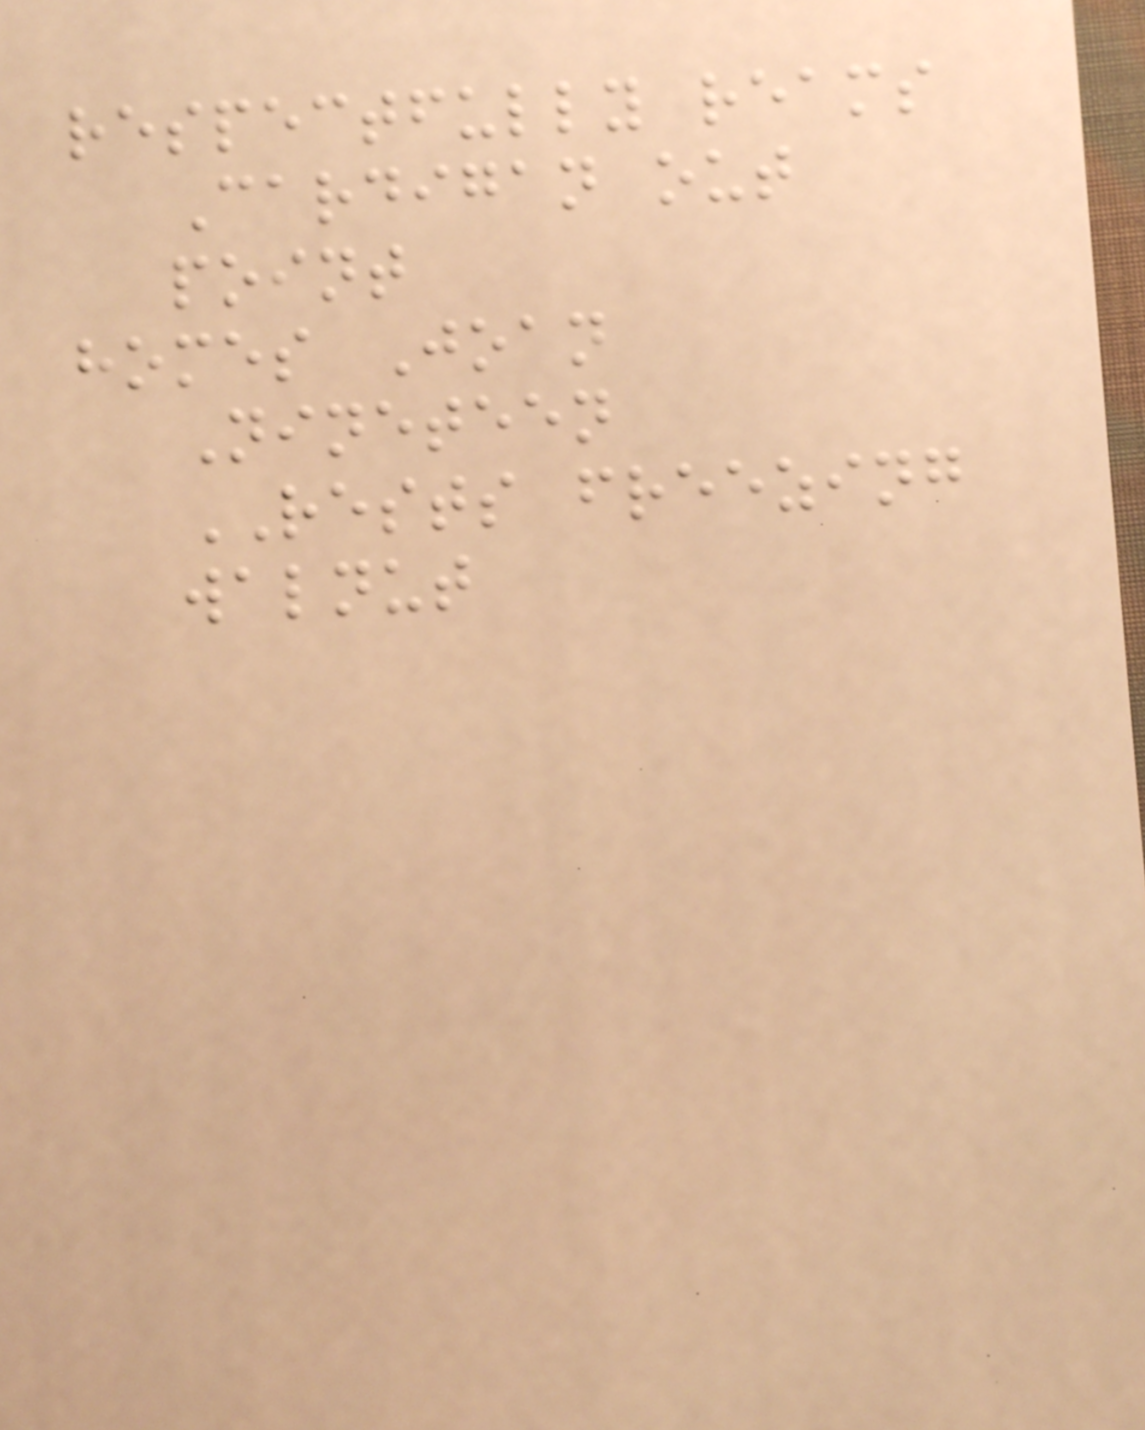respectfully reams
Cardigan out
point
homes Joan
Nineteen
RESTS freezing
walnut
